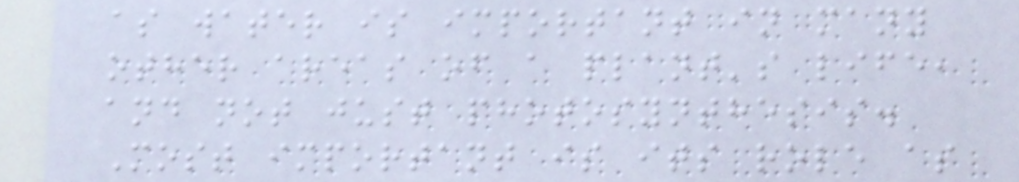as water is important in many
other areas of a plant's life,
and not just photosynthesis.
Most important is its role as
